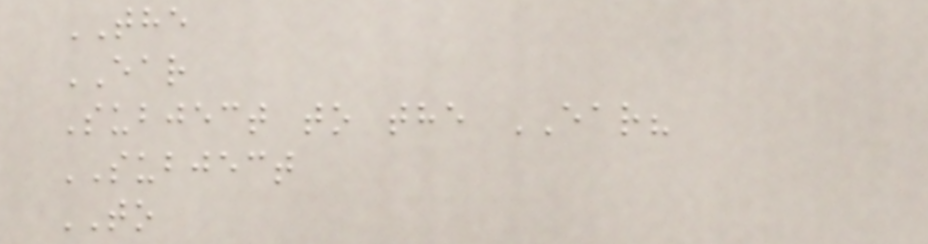THE
EAR
Subject to the EAR?
SUBJECT
TO
